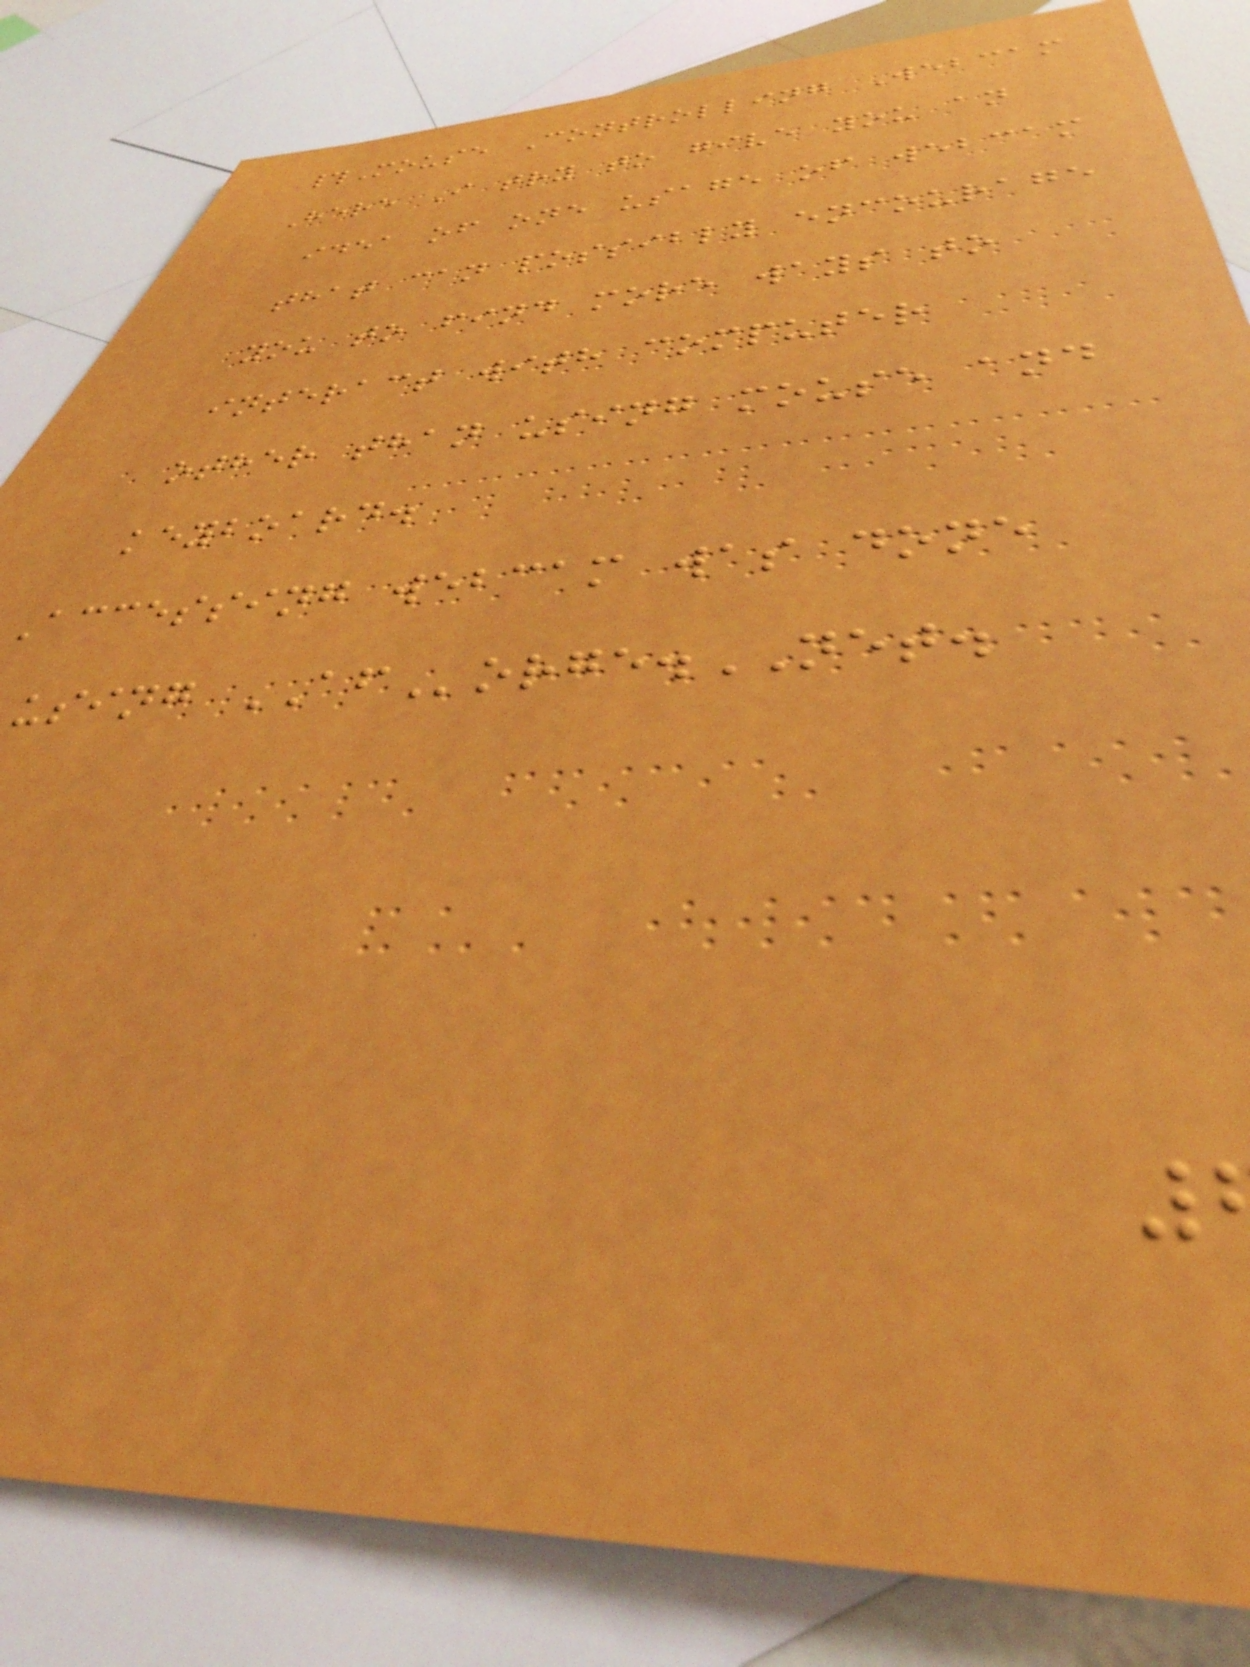#Mouse Controlling Webcam
Here I try to give you an
idea of one usage of webcam
that can possibly encourage
you to find more ways to
interact with computer
other than using mouse and
keyboard.
Accessing webcam was done
using AForge.NET.
